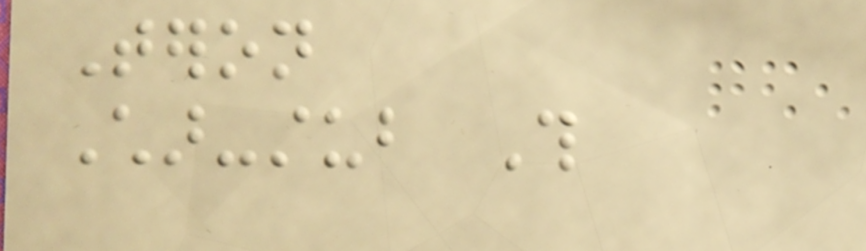Teron
Char-stub This
